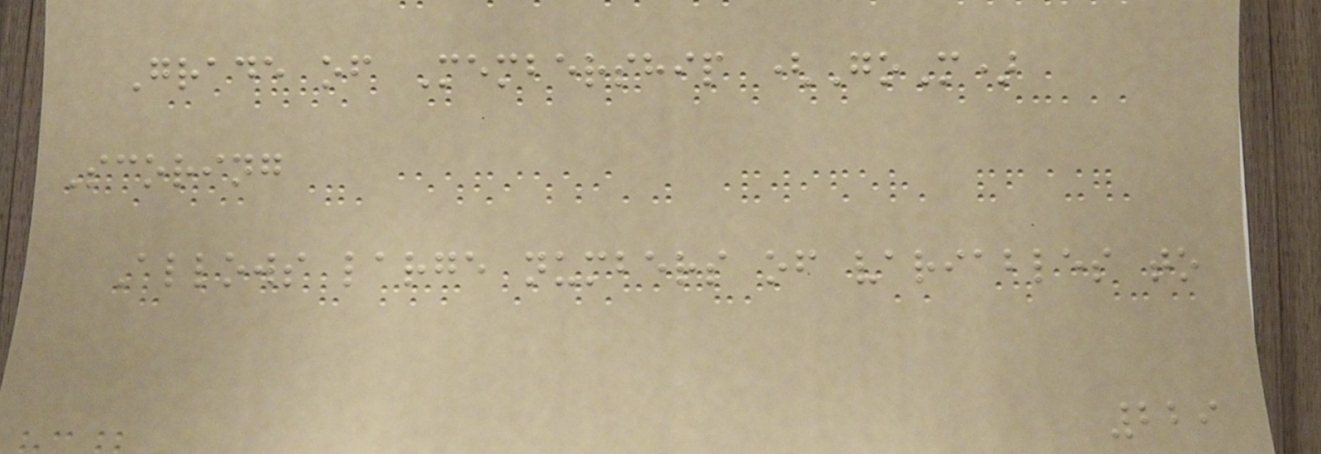Grade of Membership (GoM)
Scoring
Allows large numbers of variables to
229
